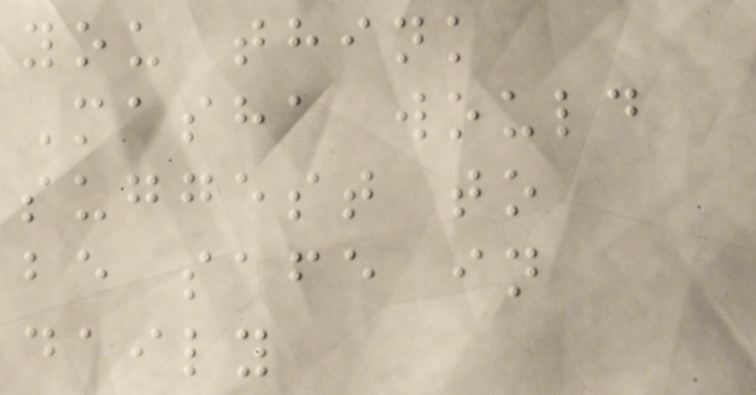you think
Masha would
suggest to
be safe in
daily
